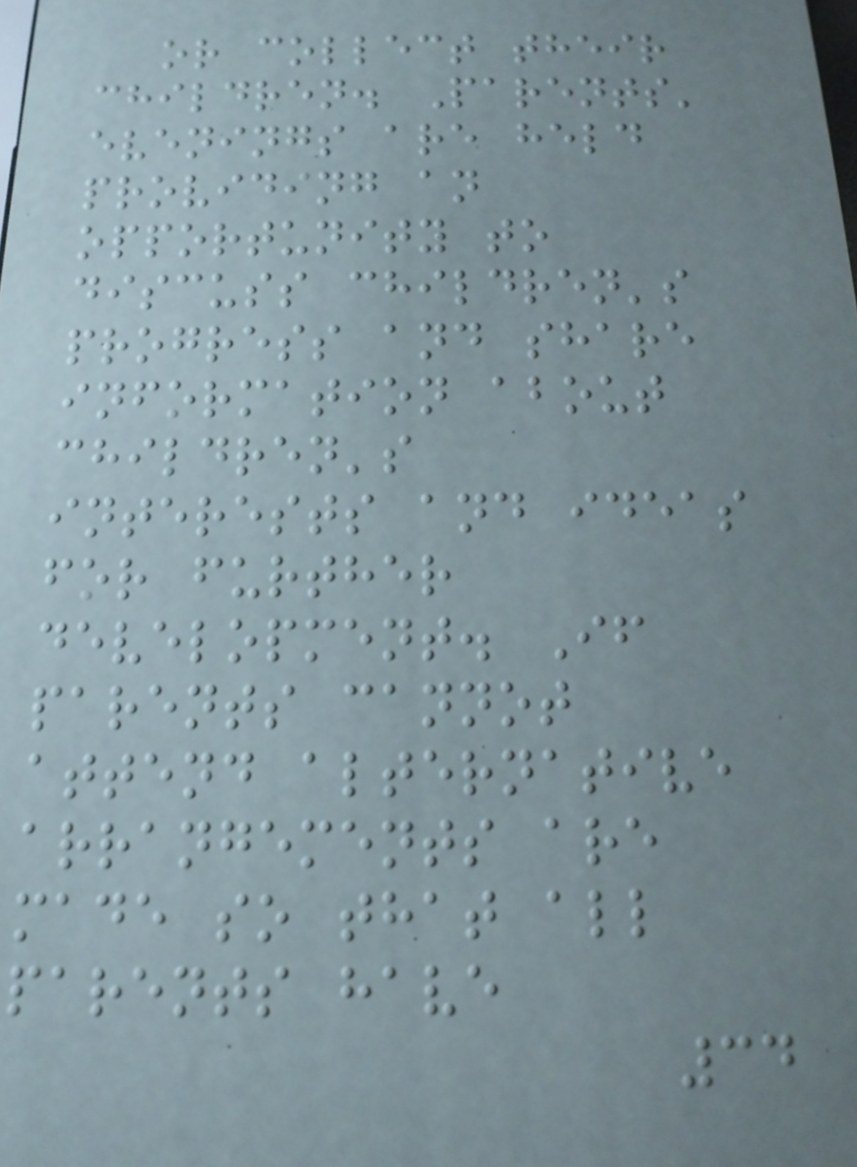or collect their
children. Parents'
evenings are held
providing an
opportunity to
discuss children's
progress and share
information about
children's
interests and ideas
for further
development. If
parents cannot
attend alternative
arrangements are
made so that all
parents have
34
